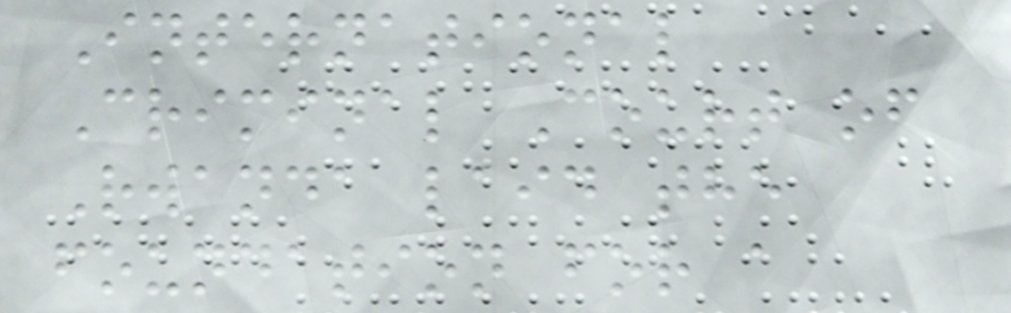International
Criminal Court of
Rwanda laid the
foundation for a
